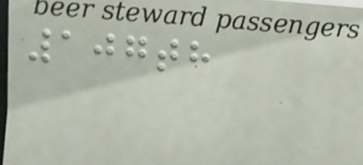107th
